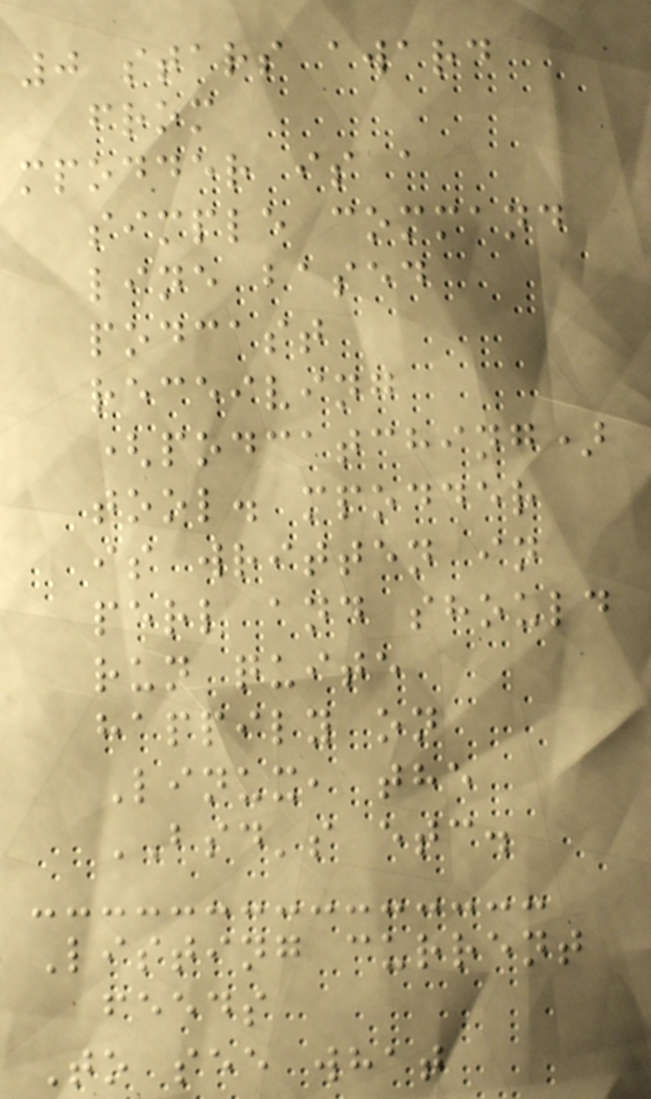0 stars award
from
mpodder is a
simple command
line based
podcast
receiving
(podcatching)
tool. mpodder
is written in
perl and should
run quite
happily on
Linux, the
BSD's etc.
Listing current
feeds
To see what
